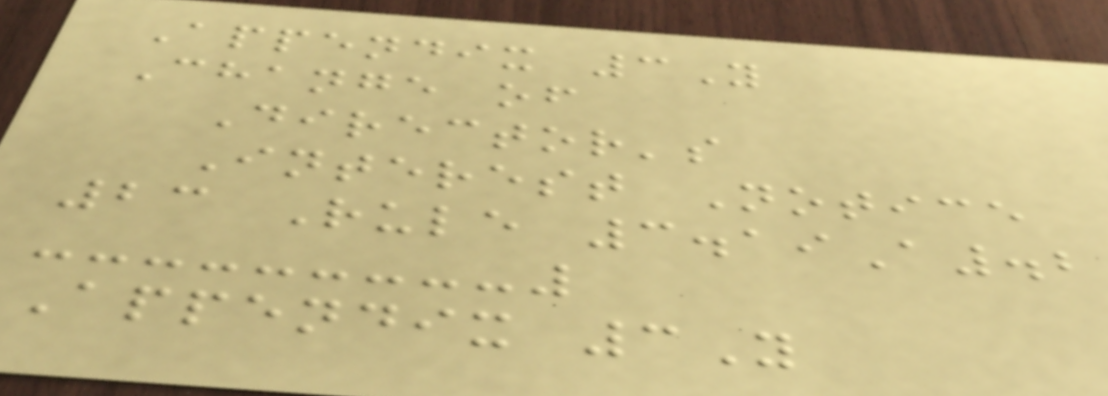Appendix 3Y
Change of
Director's
Interest Notice
23 Rule 3.19A.2
Appendix 3Y
